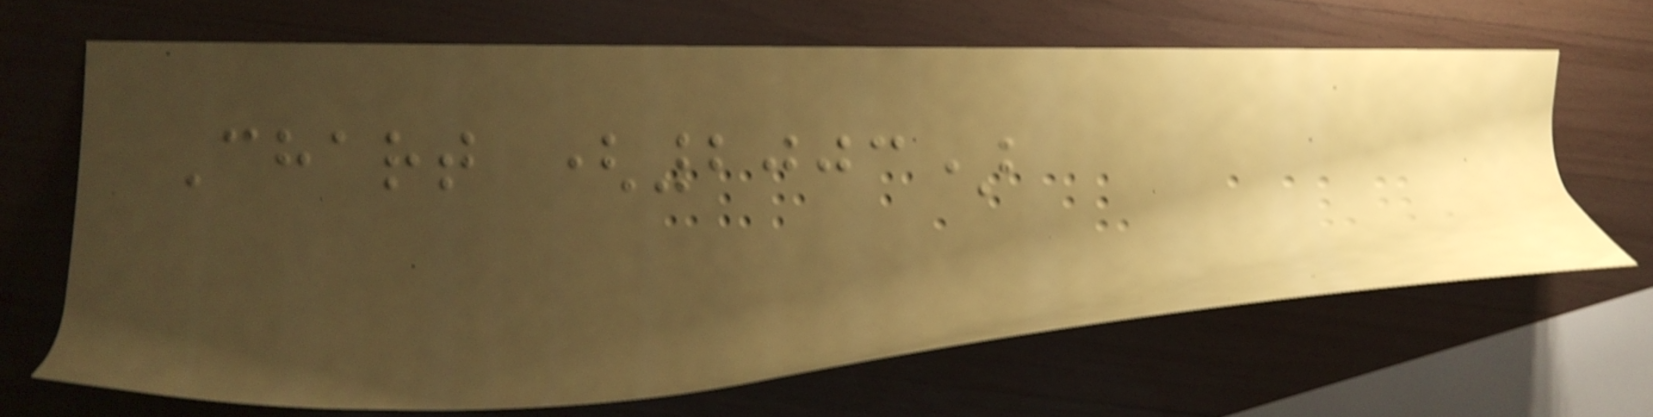Chart (2003)
